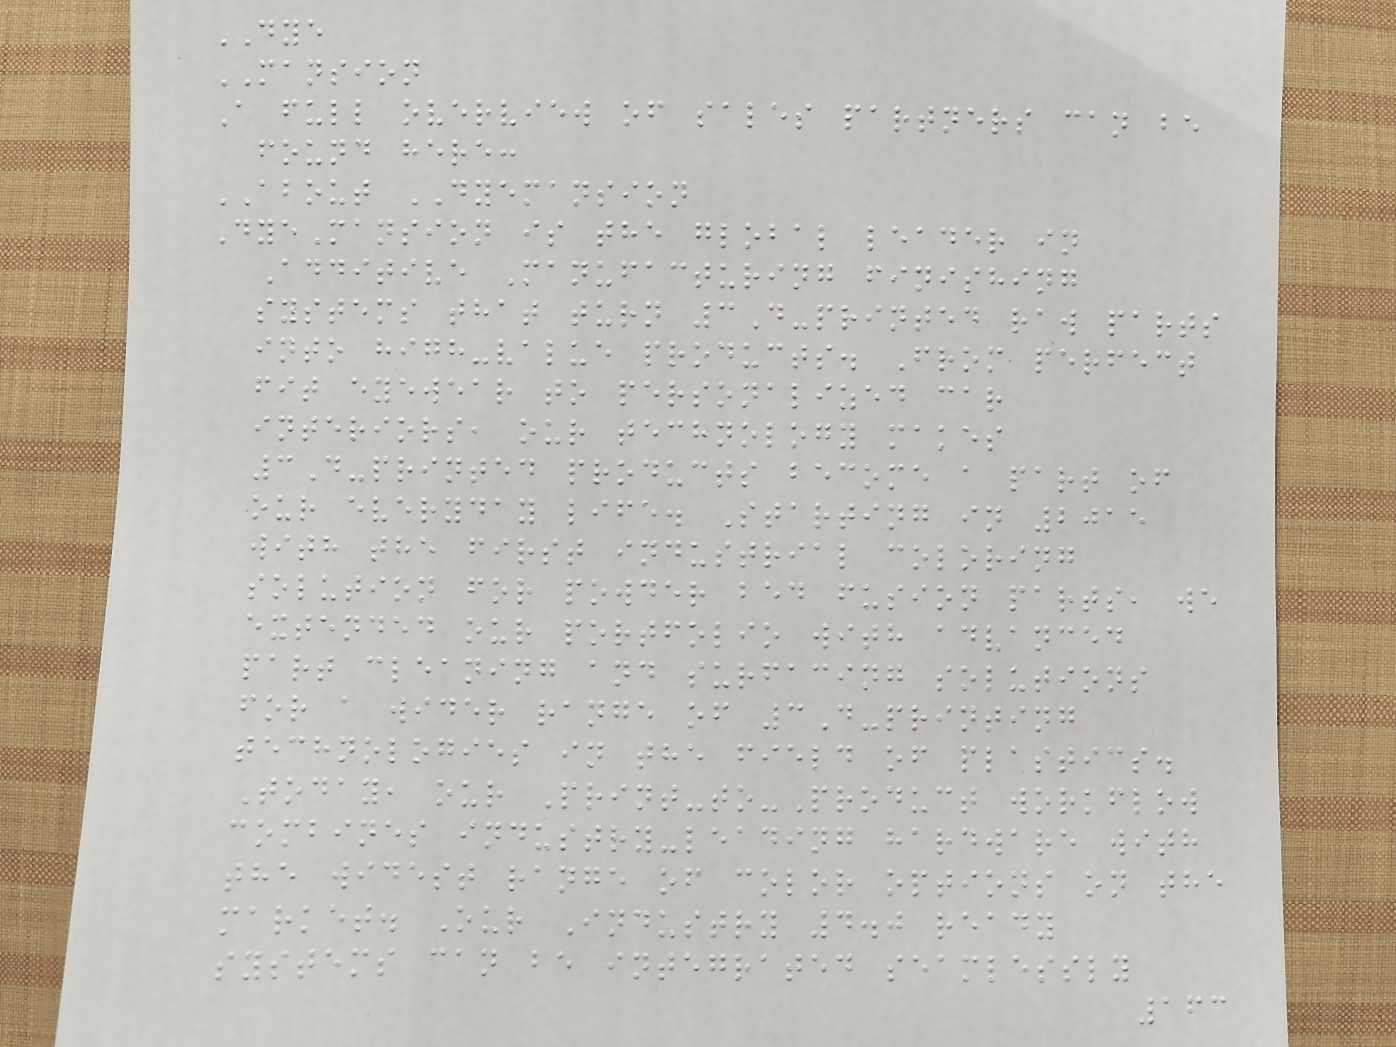DYE
MANSION
A full overview of sales partners can be
found here:
ABOUT DYEMANSION
DyeMansion is the global leader in
Additive Manufacturing finishing
systems that turn 3D-printed raw parts
into high-value products. From perfect
fit eyewear to personalized car
interiors, our technology makes
3D-printed products become a part of
our everyday life. Starting in 2015
with the first industrial coloring
solution for powder bed fusion parts, we
extended our portfolio with advanced
part cleaning and surfacing solutions
for a wider range of 3D-printing
technologies in the field of plastics.
Today, our Print-to-Product workflow
combines industry-leading hardware with
the widest range of color options on the
market. Our Industry 4.0 ready
systems can be integrated seamlessly
163
